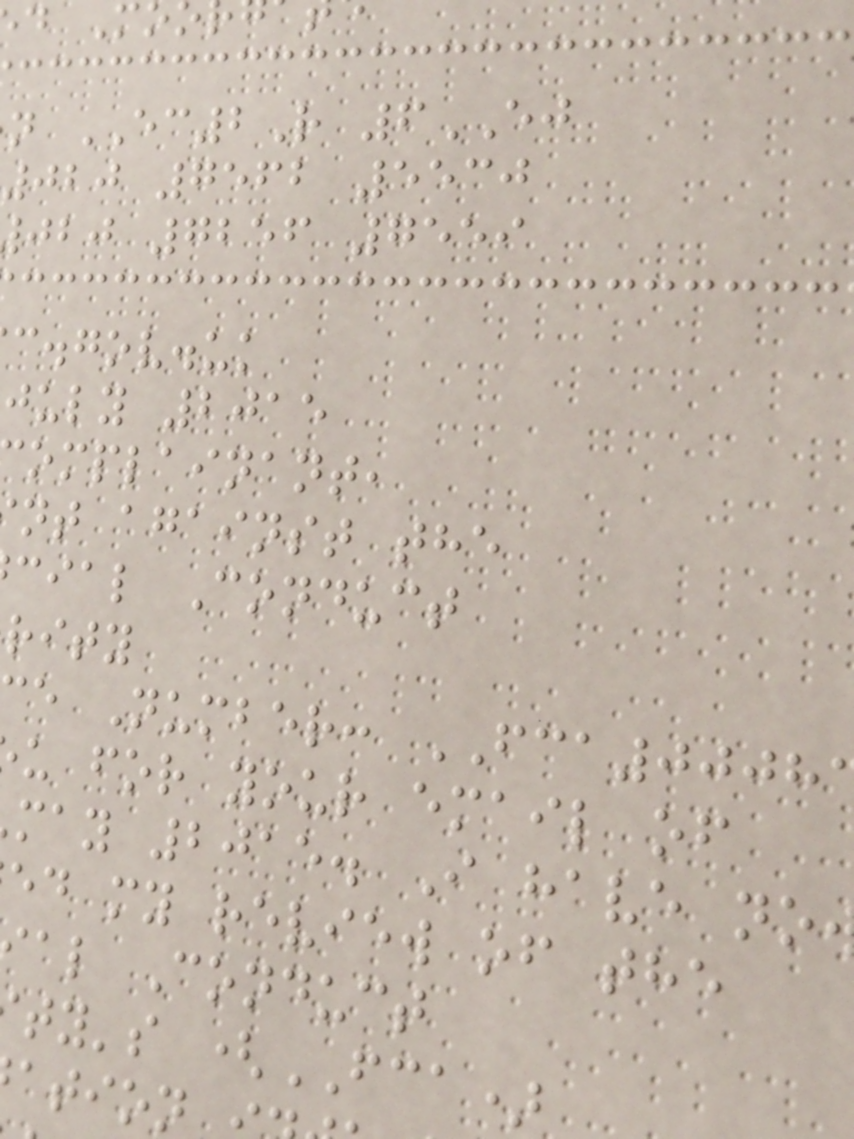n EC2R 6EJ
020 7562 5530
jbj 7256 7559
c.gov.uk
july 2015
omplainant,
nt against the
cial Conduct
rity
e Number: FCA0008
u for your email of
may 2015. I have no
ed my review of the
al Conduct
ty's (FCA)
